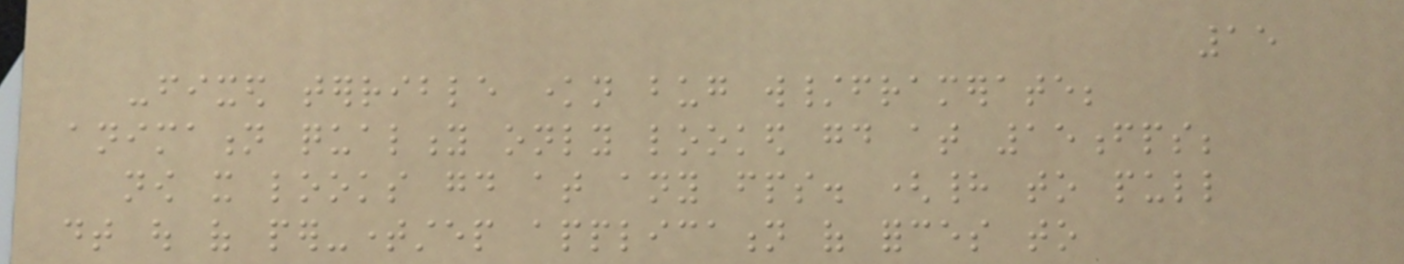15
-fixed terrible known bug w/framerate;
animation quality only looked good at 15fps;
now it looks good at any fps. (had to pull
dt out of per-timestep application of forces to
